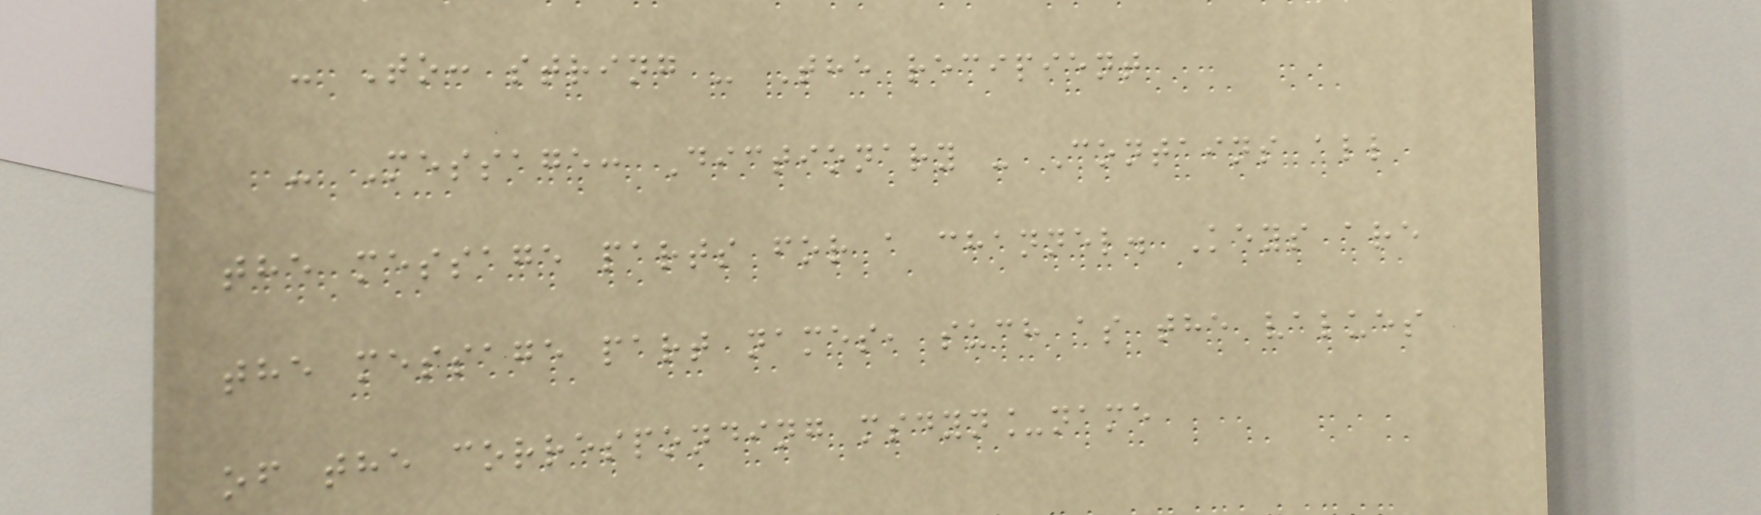- To: string - The recipient
- Message: Dictionary - Contains all
the message parts for a channel. Keys are
the message part names, such as the values
of the corresponding msdyn_name
